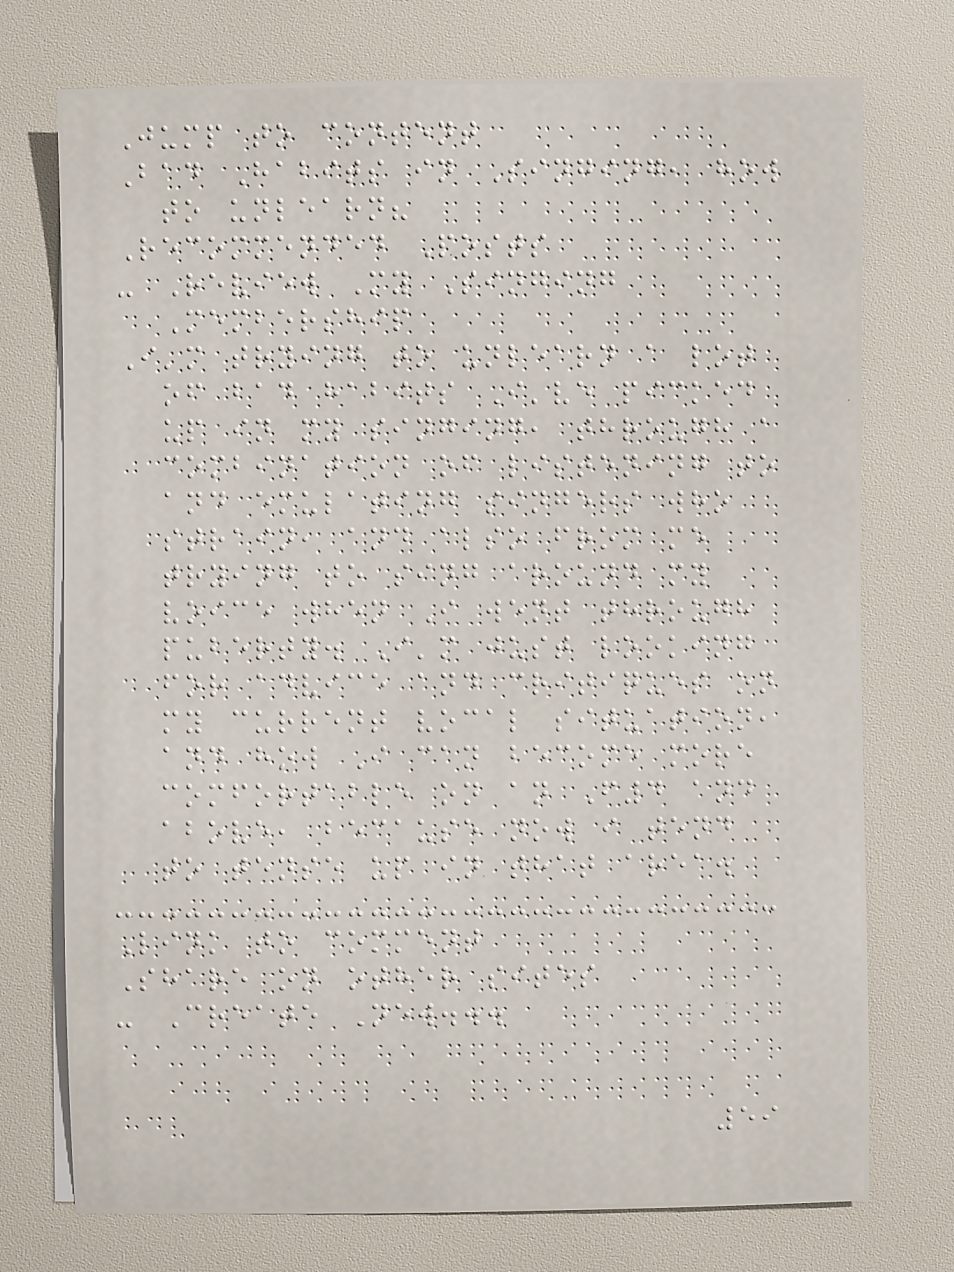Jump to content
Bad Habits in Singing, how
to unlearn?
Recommended Posts
- Review My Singing
Membership
I'm trying to unlearn a lot
of bad habits I've picked
up in my singing, through a
combination of listening to
and emulating singers who
strain, and also from me
trying to sing around my
voice when I went through
puberty. I'm just looking
for advice and critiques on
my current vocal situation,
and how I can become more
comfortable on an F4 and
above, because now i tend
to tense up in that area.
Link to comment
Share on other sites
- Create New...
59
